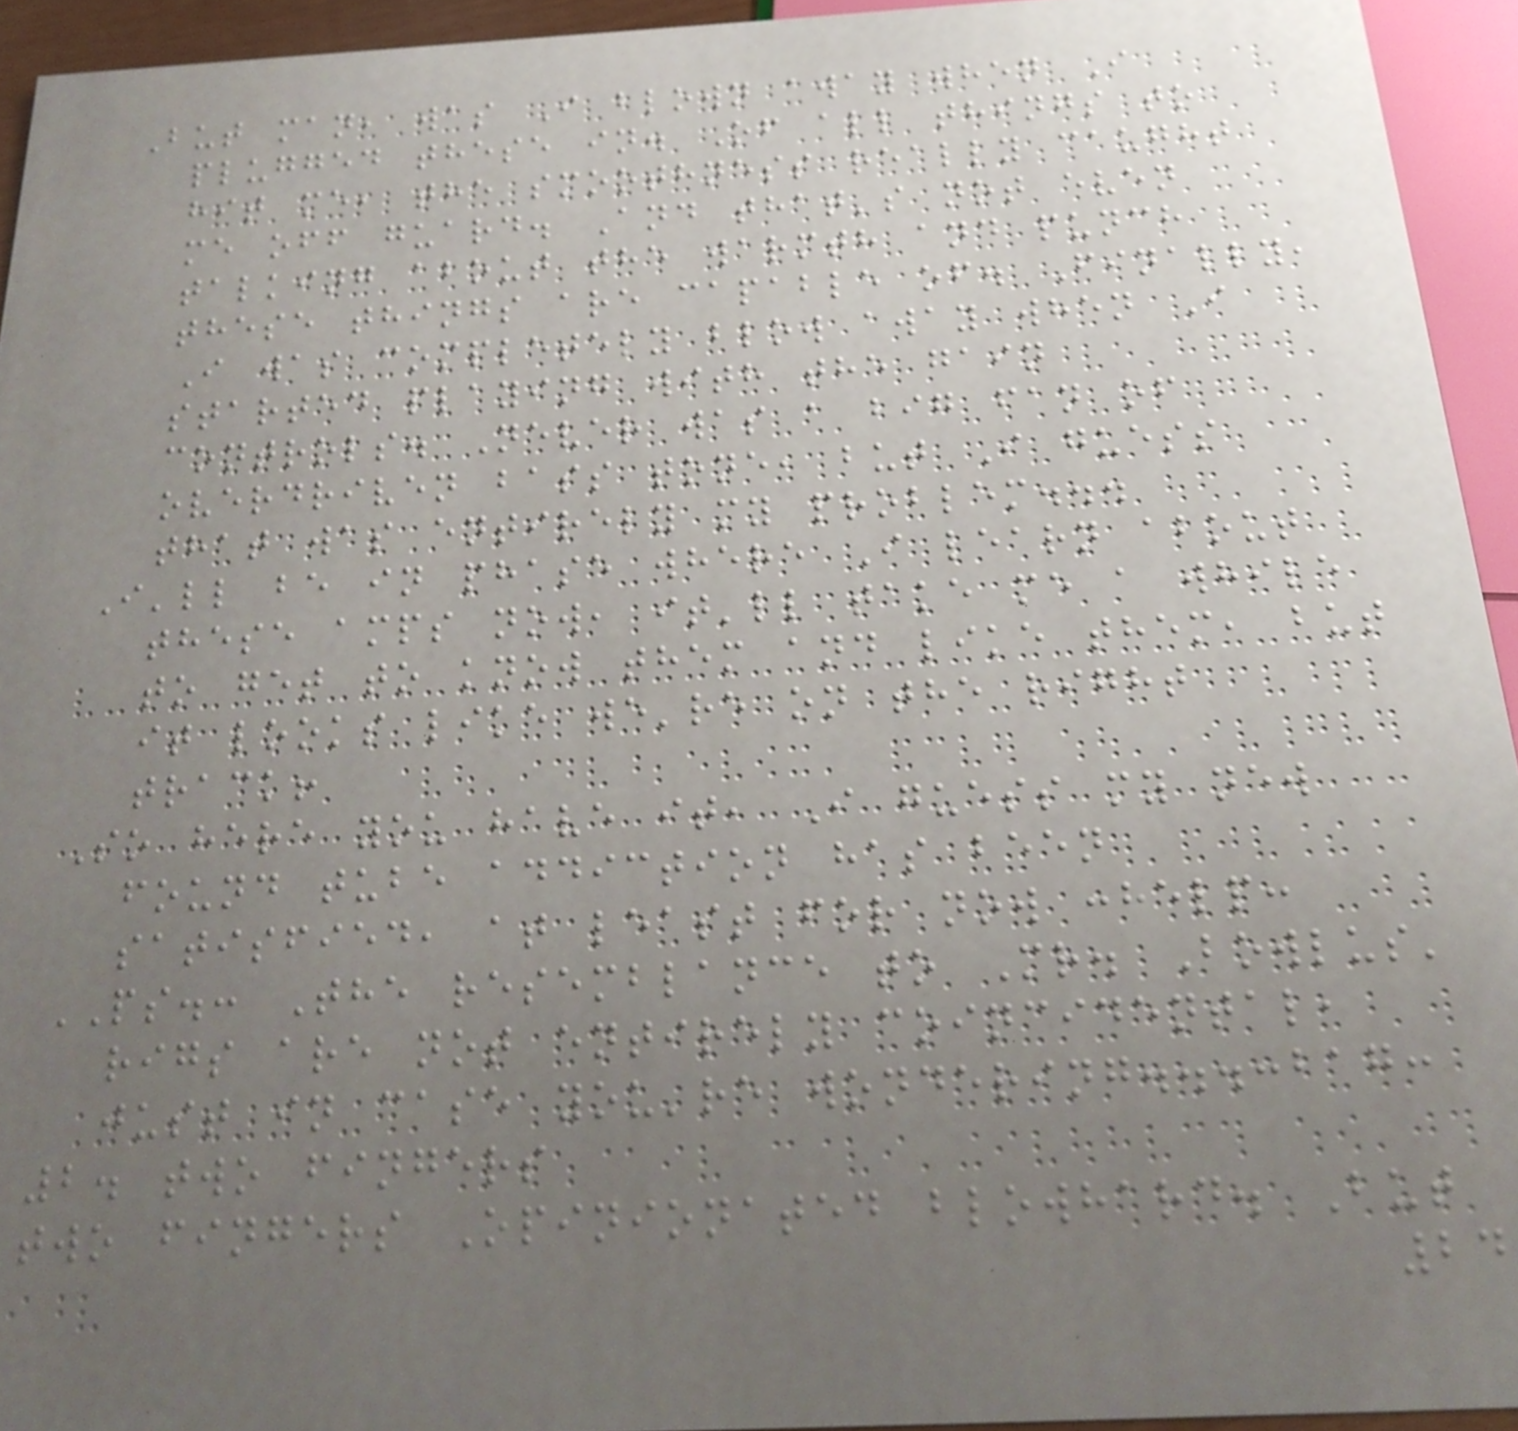But man, was I blown away when I
plugged these in. Of all things to
hit me, the smoothness really caught
me off guard. And that's not even
talking about the warmth and punch
these things are capable of. Finally,
I was completely blow away when I
started playing with the gain
controls. Never was a big fan of
overdriven bass tone, but I guess
that was entirely my problem...
I'll be in phase where I learn about
these amps now, it'll take me a while
to get to know them and like them, but
it looks like we're on the right
track!
So here you have it, I guess my new
found tube addiction has been
satisfied, at least for now :help:
PS.: The resemblance to Mr. Bowlus'
rigs are not entirely coincidental,
just in case you're wondering...:bag:
2. two fingers
two fingers Opinionated blowhard. But
24
